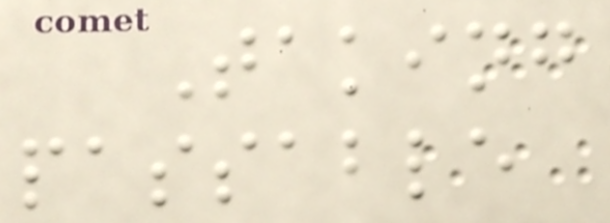Taking
passable
